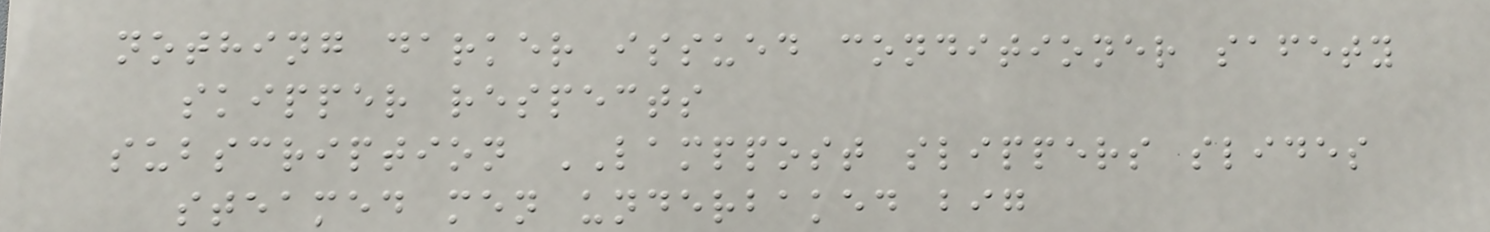nothing darker issued conditioner safety
skipper respects
subscription LAMPPOST slippers slides
steamed men underbaked big
